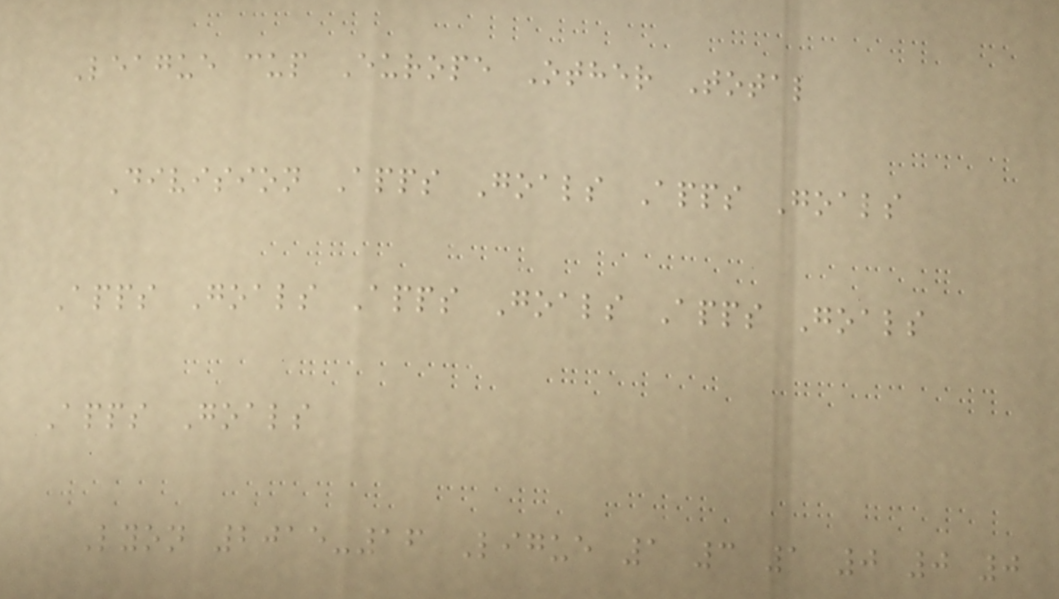League cup Europe Other Total
Division Apps Goals Apps Goals
Apps Goals Apps Goals Apps Goals
Apps Goals
Lyon 2015-16 Ligue 1 3 1 0 0 0
